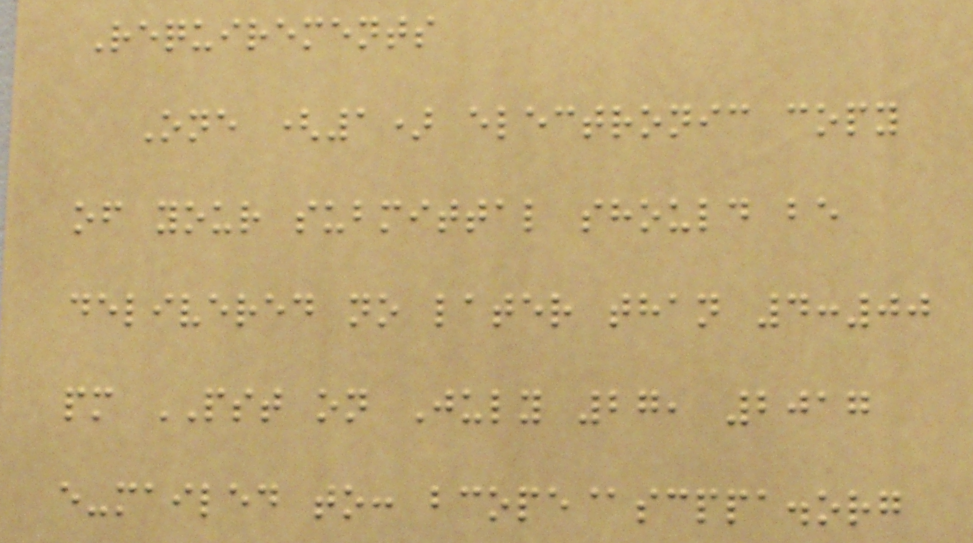Requirements
One (1) electronic copy
of your submittal should be
delivered no later than 4:00
pm PST on July 27, 2017
e-mailed to: bcope@scppa.org
